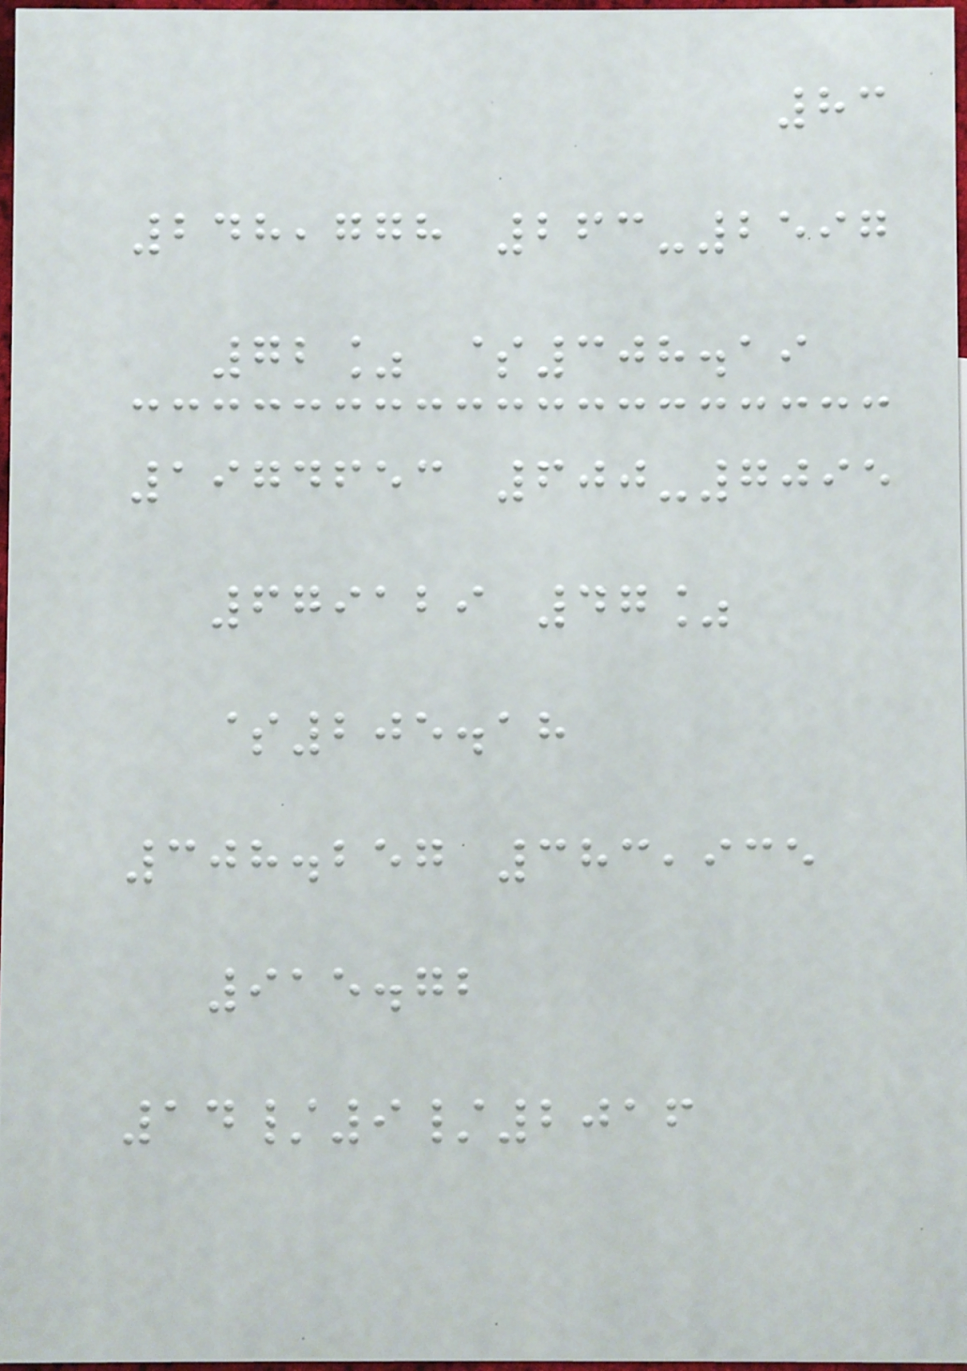83
248,778 263-2597
72% $308.19
1974653 600-7095
679129 47%
$205.18
308.257 383,935
915.72
14/9/2016
